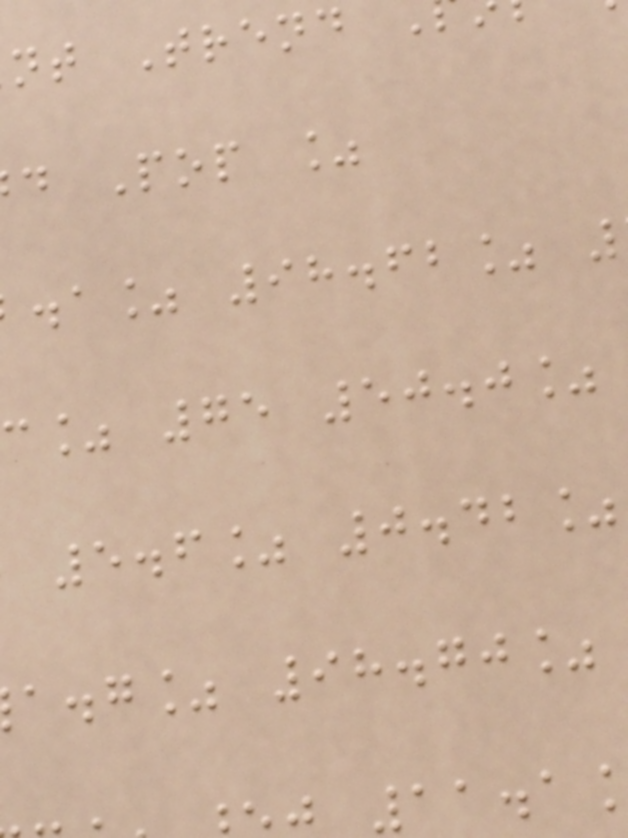nt Trend
d Pop %
.a% 98.62%
c% 75 50.0%
5.6% 0.42%
a.g% 98.70%
